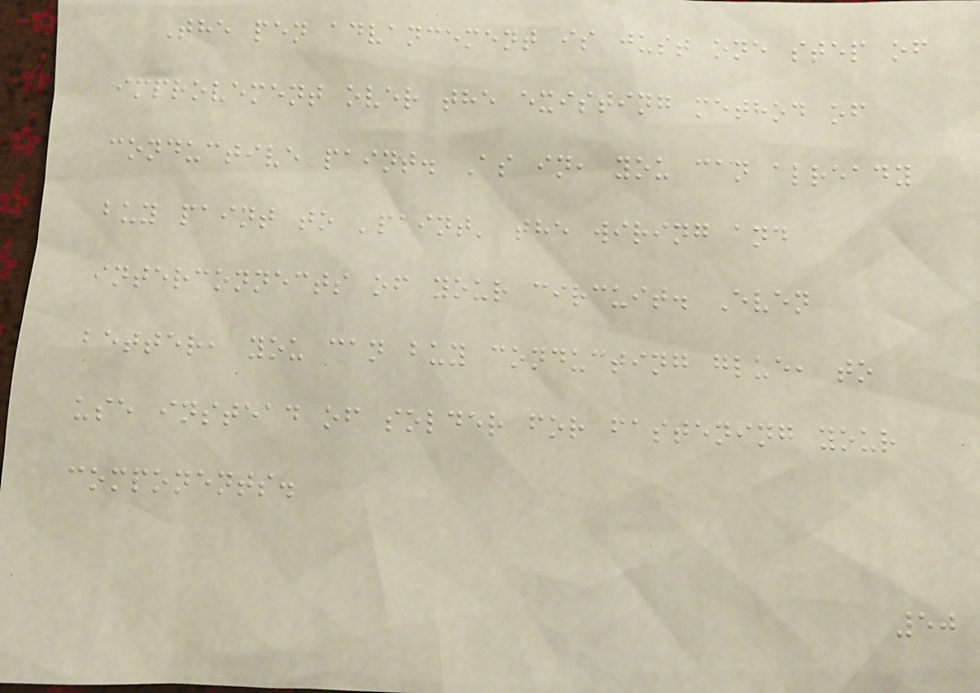The pen advancement is just one step of
improvement over the existing method of
conductive paint. As in, you can already
buy paint to 'paint' the wiring and
interconnects of your circuit. Even
better, you can buy conducting glue, to
use instead of solder for fastening your
components.
50
